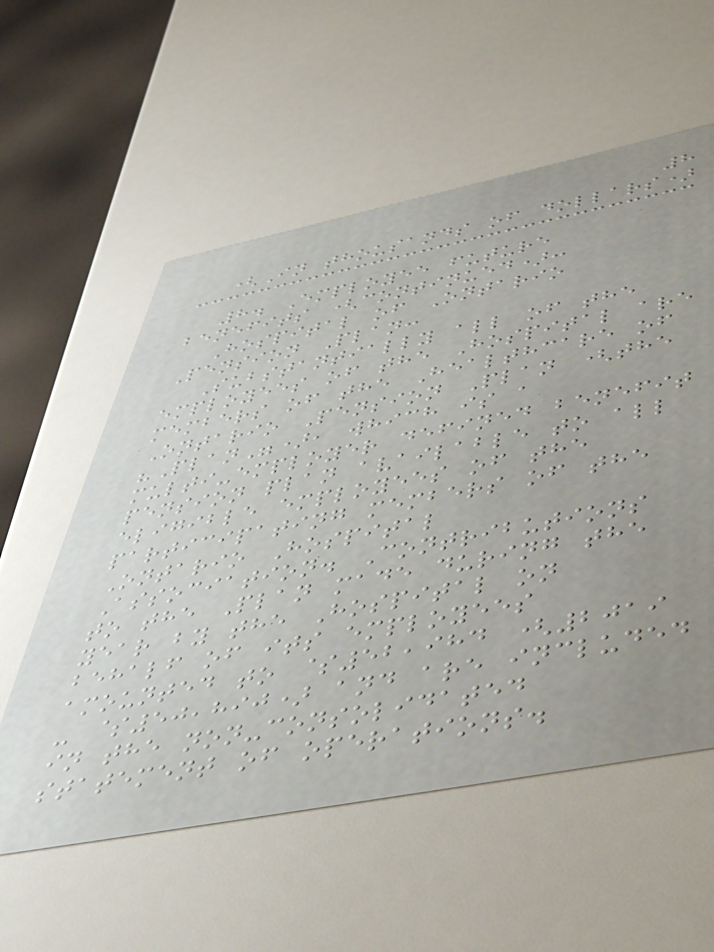8
(In thousands of dollars)
8. Employee future
benefits (continued):
Hospital of Ontario
Pension Plan:
Substantially all of the
employees of the Hospital are
members of the Healthcare of
Ontario Pension Plan (the
"Plan"), which is a
multi-employer defined benefit
pension plan available to all
eligible employees of the
participating members of the
Ontario Hospital
Association. Contributions
to the Plan made during the
year by the Hospital on
behalf of its employees
amounted to $52,984 (2019
- $50,890) and are included
in the non-consolidated
statement of operations.
